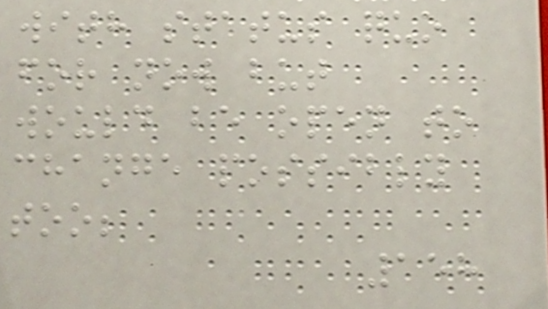with status quo
for now but
would be open to
change possibly
too;
158
